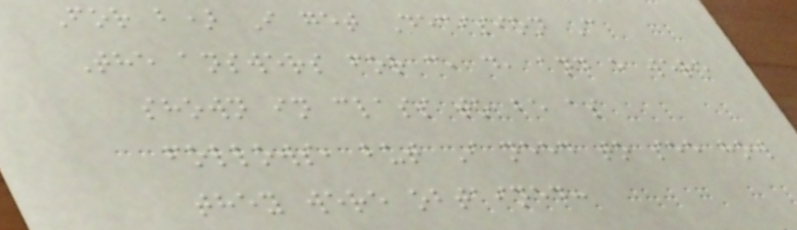For b) I get Decision C
The answers for c, d, and e were
shown in class to be as
follows, but I need to see how
they were obtained:
